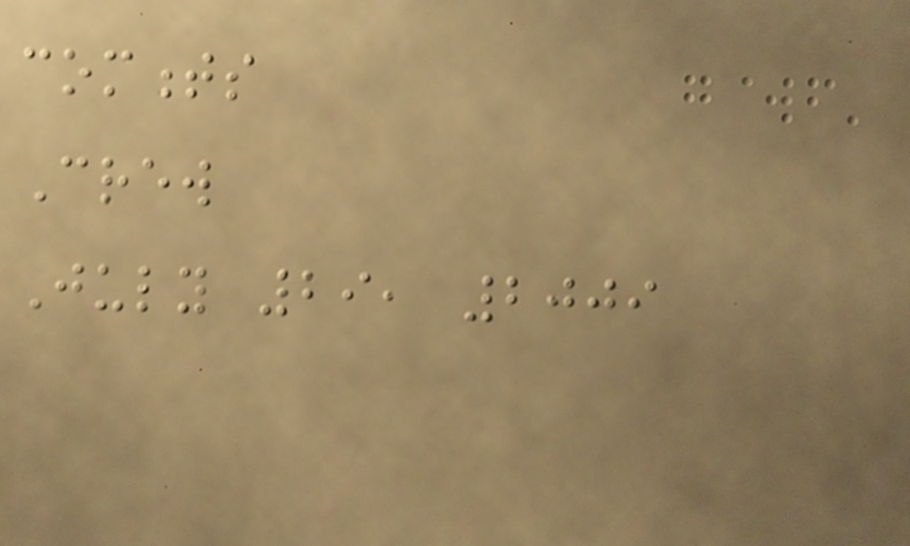comments
Crew
July 29, 2009
